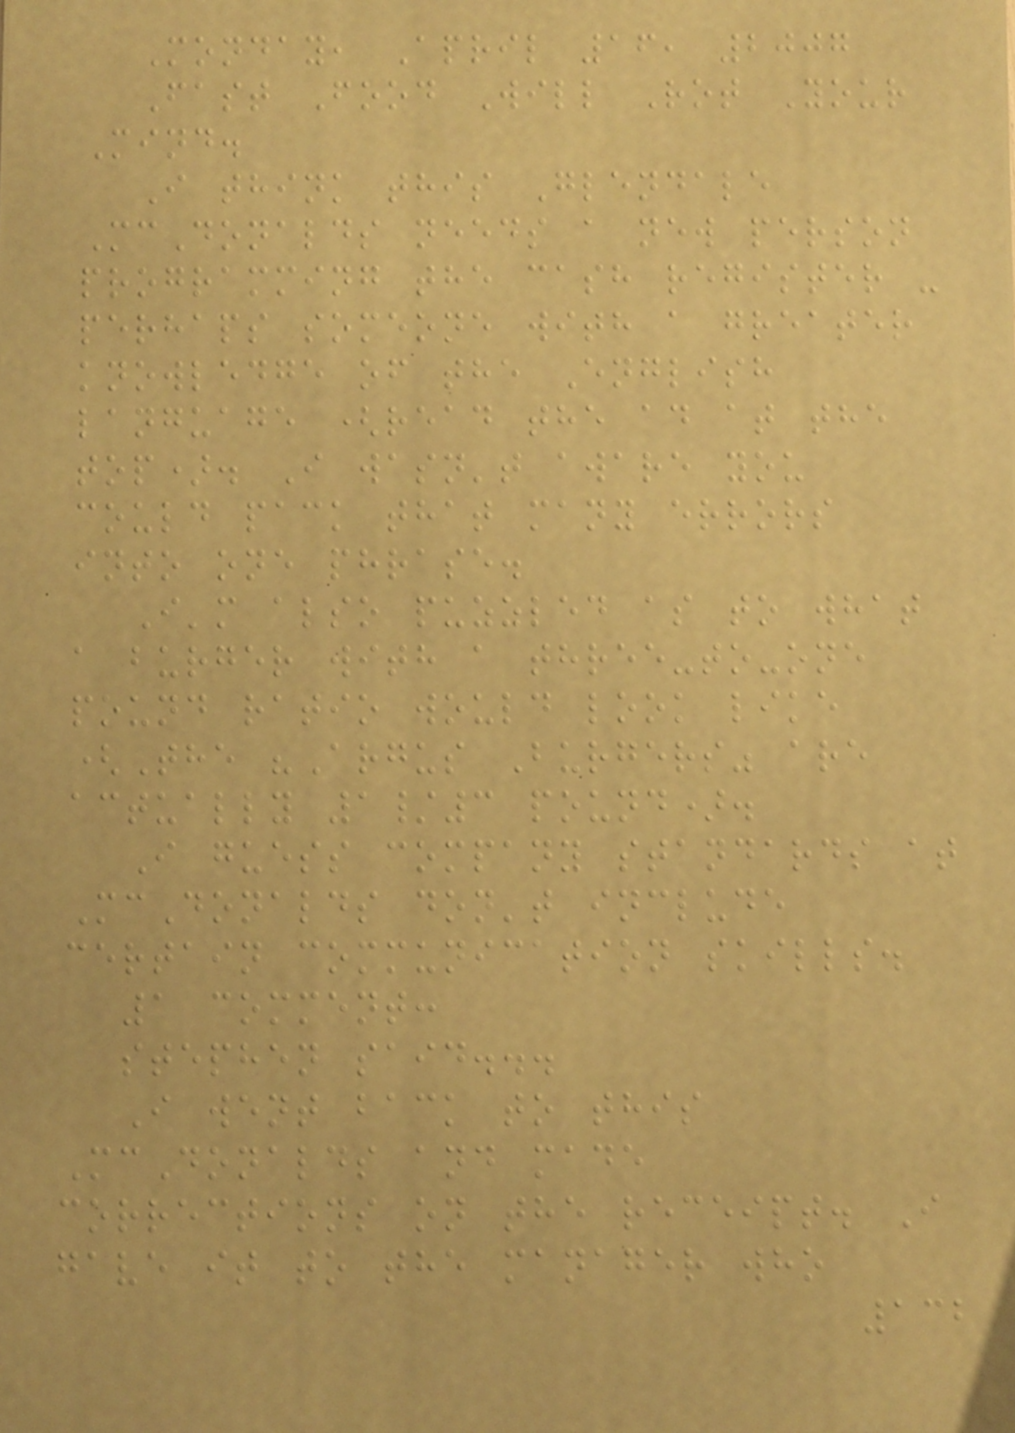Monday, April 16, 2007
Fast Food Will Rot Your
Mind.
I think this Glendale
McDonalds needs a new person
programming the cash register -
perhaps someone with a greater
knowledge of the English
language (read the ad at the
top). I wasn't aware you
could pack that many errors
into one phrase.
I'm also puzzled as to what
a burger with a three-to-one
pound ratio would look like
(The "Argus Burgers" are
actually 1/3 pound).
I guess company standards at
McDonalds don't include
certain communication skills.
1 comment:
stephen said...
I went back to this
McDonalds and made
corrections on the receipt. I
gave it to the manager who
132
